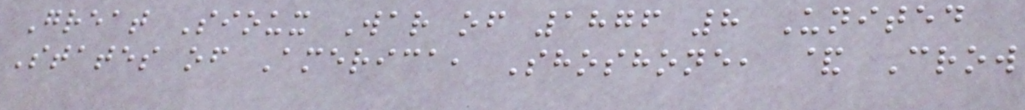Great Sioux War of 1876 8 United
States of America, Shoshone, & Crow
